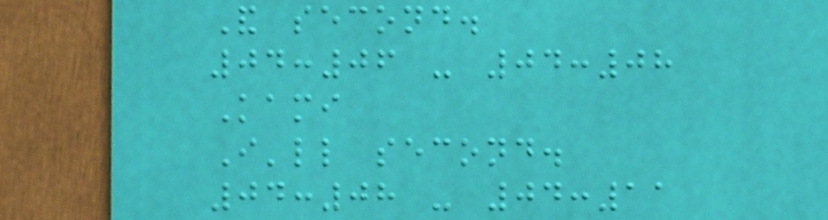And second.
04:06 - 04:08
Kami
I'll second.
04:08 - 04:11
